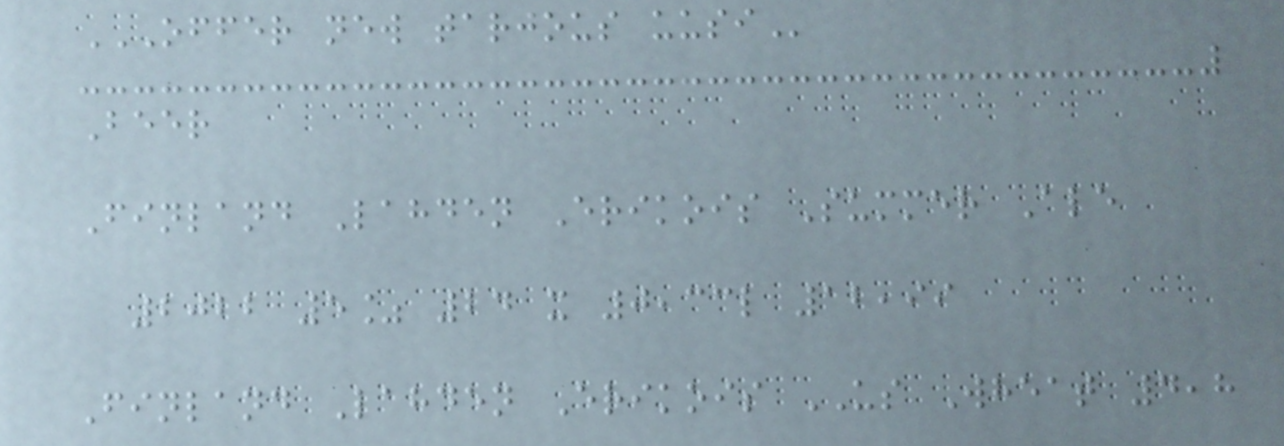OFFER NEW TARJOUS UUSI
Beer
Finland Lahden Erikois Summer Ale
2022 5% 24 x 0,33l 12,99
Finland Lahden Erikois US Wheat 4,8
